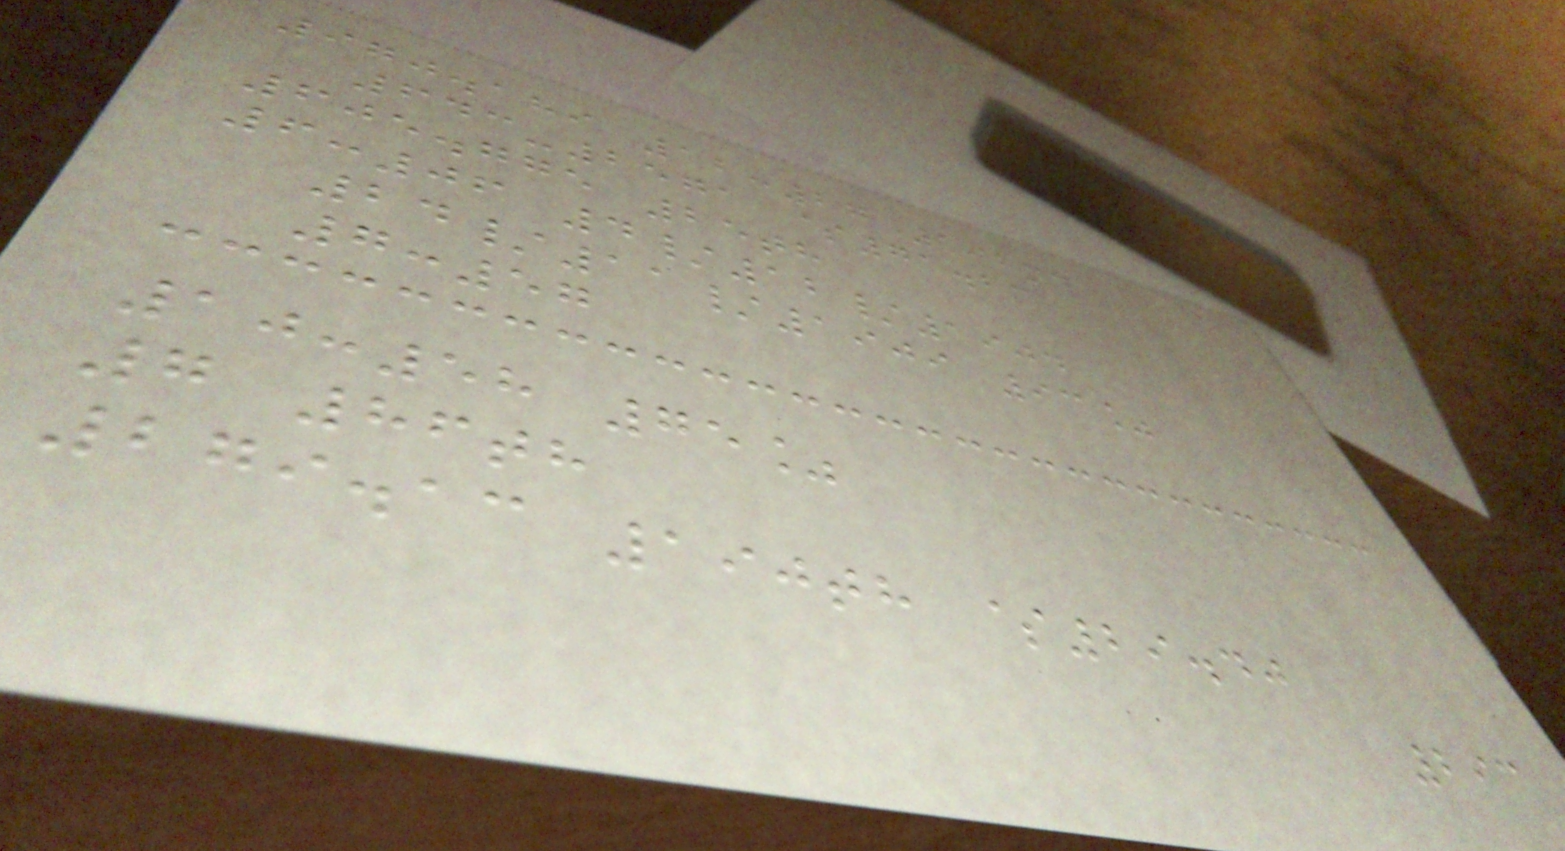970.189 12:27 192nd
643-2571 $71.23
605.775 25th
6:06 4/12/1904
24/11/1909 93%
7:57
10:58 75%
7 86th
279.13 190th $29.40
293
